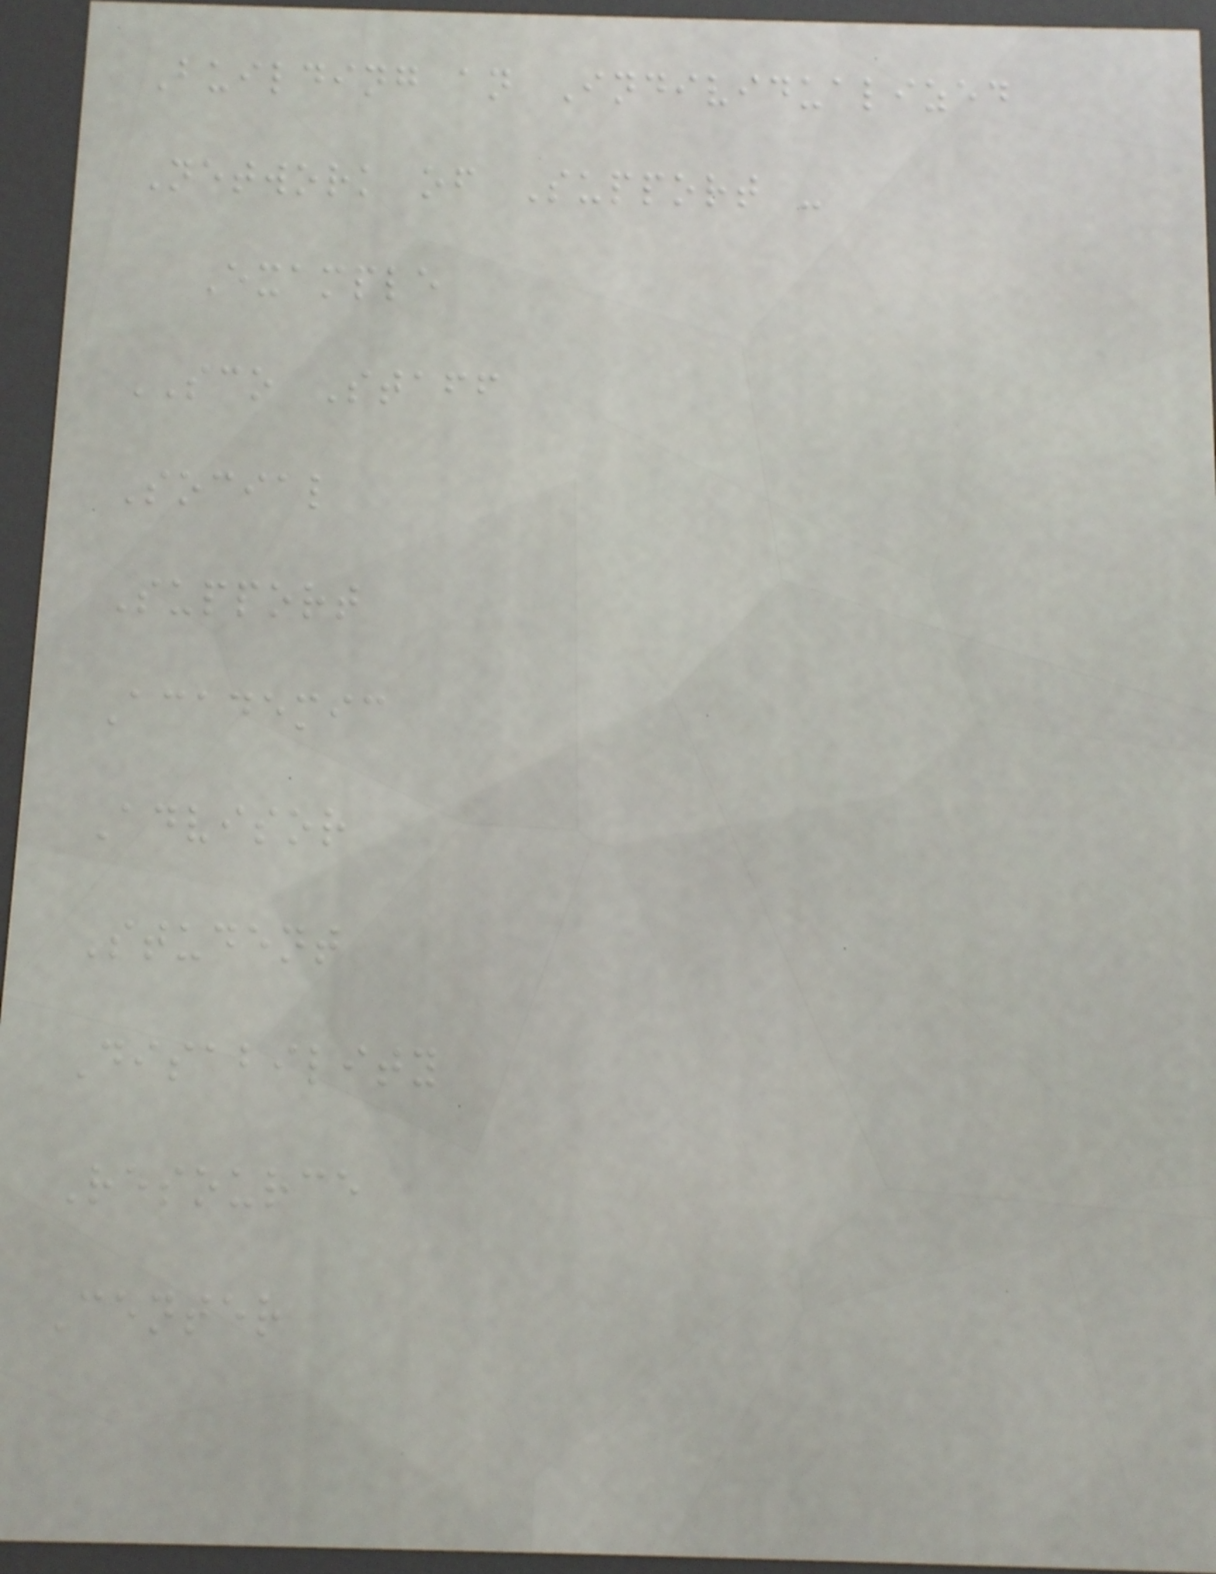Building an Individualized
Network of Support -
Example
SCO Staff
Social
Support
Academic
Advisor
Student
Disability
Resource
Center
